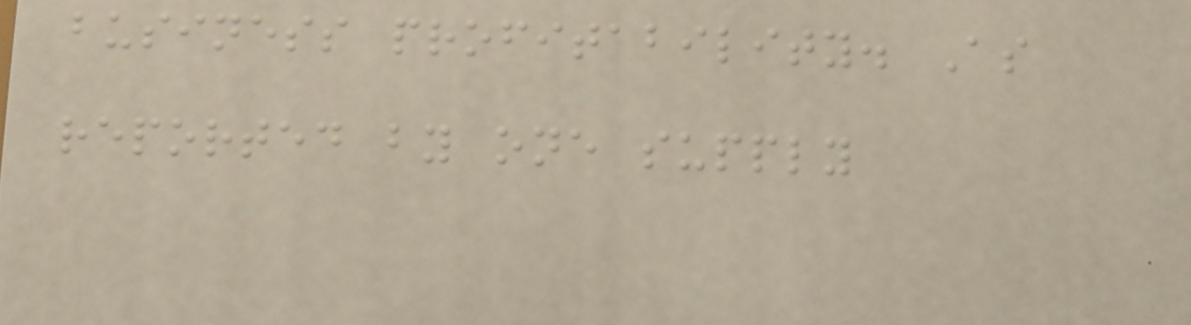business profitability. As
reported by one supply
